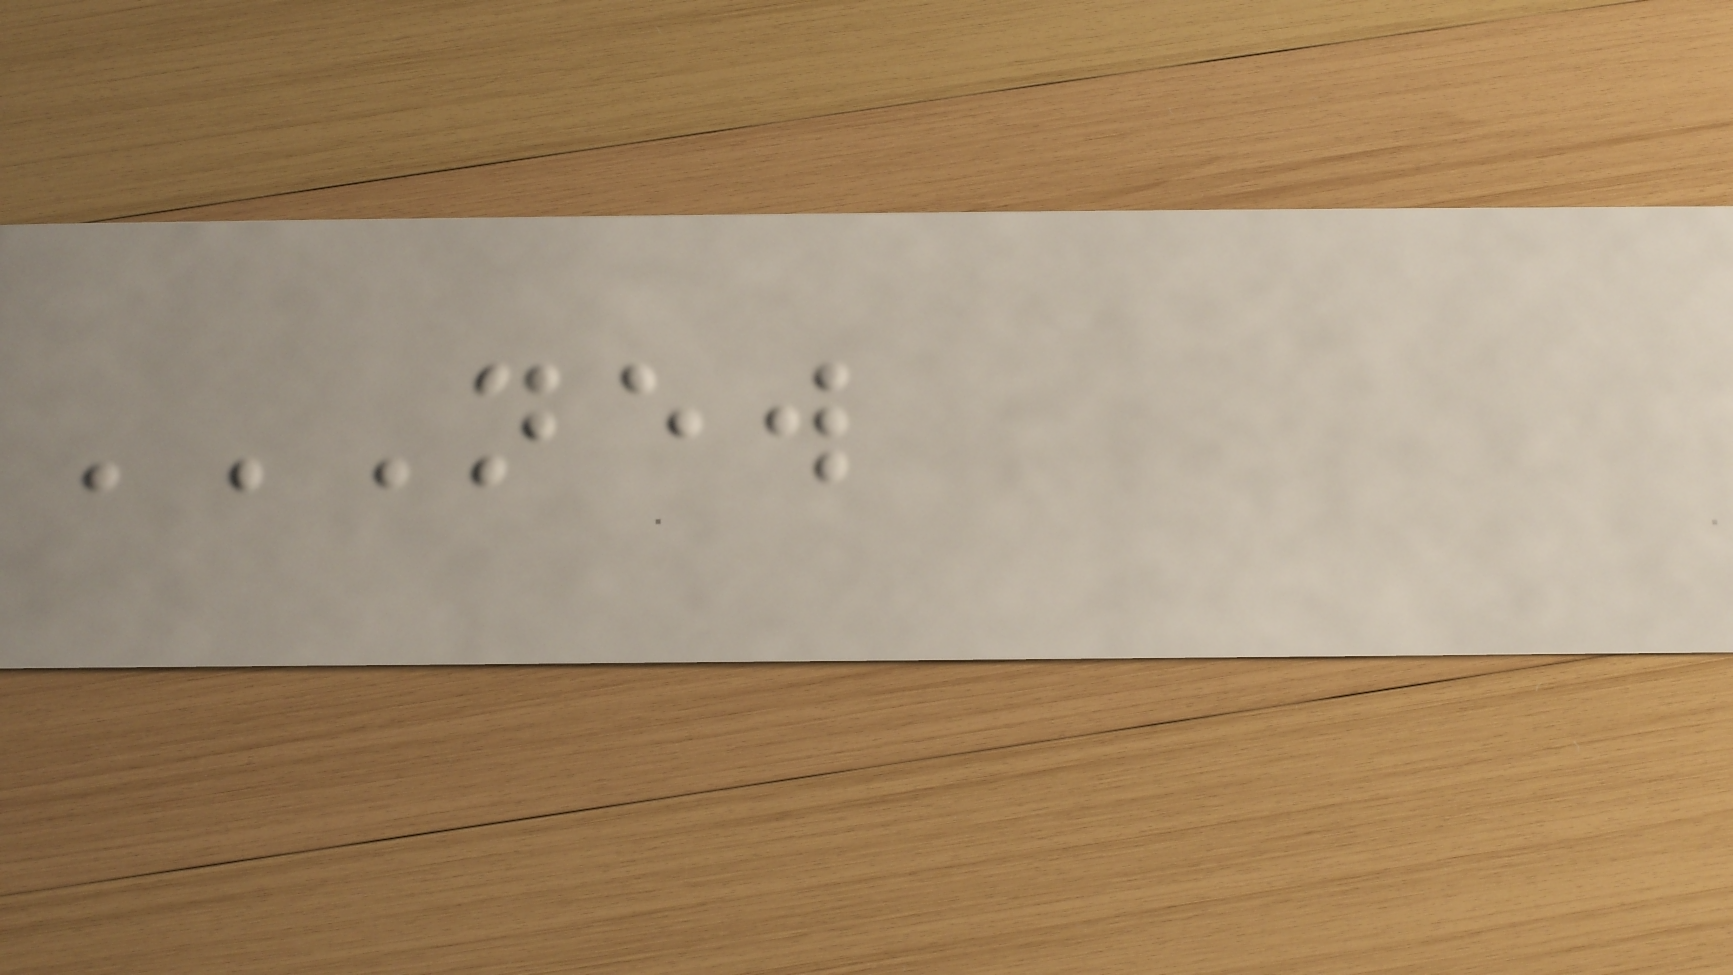NEW
